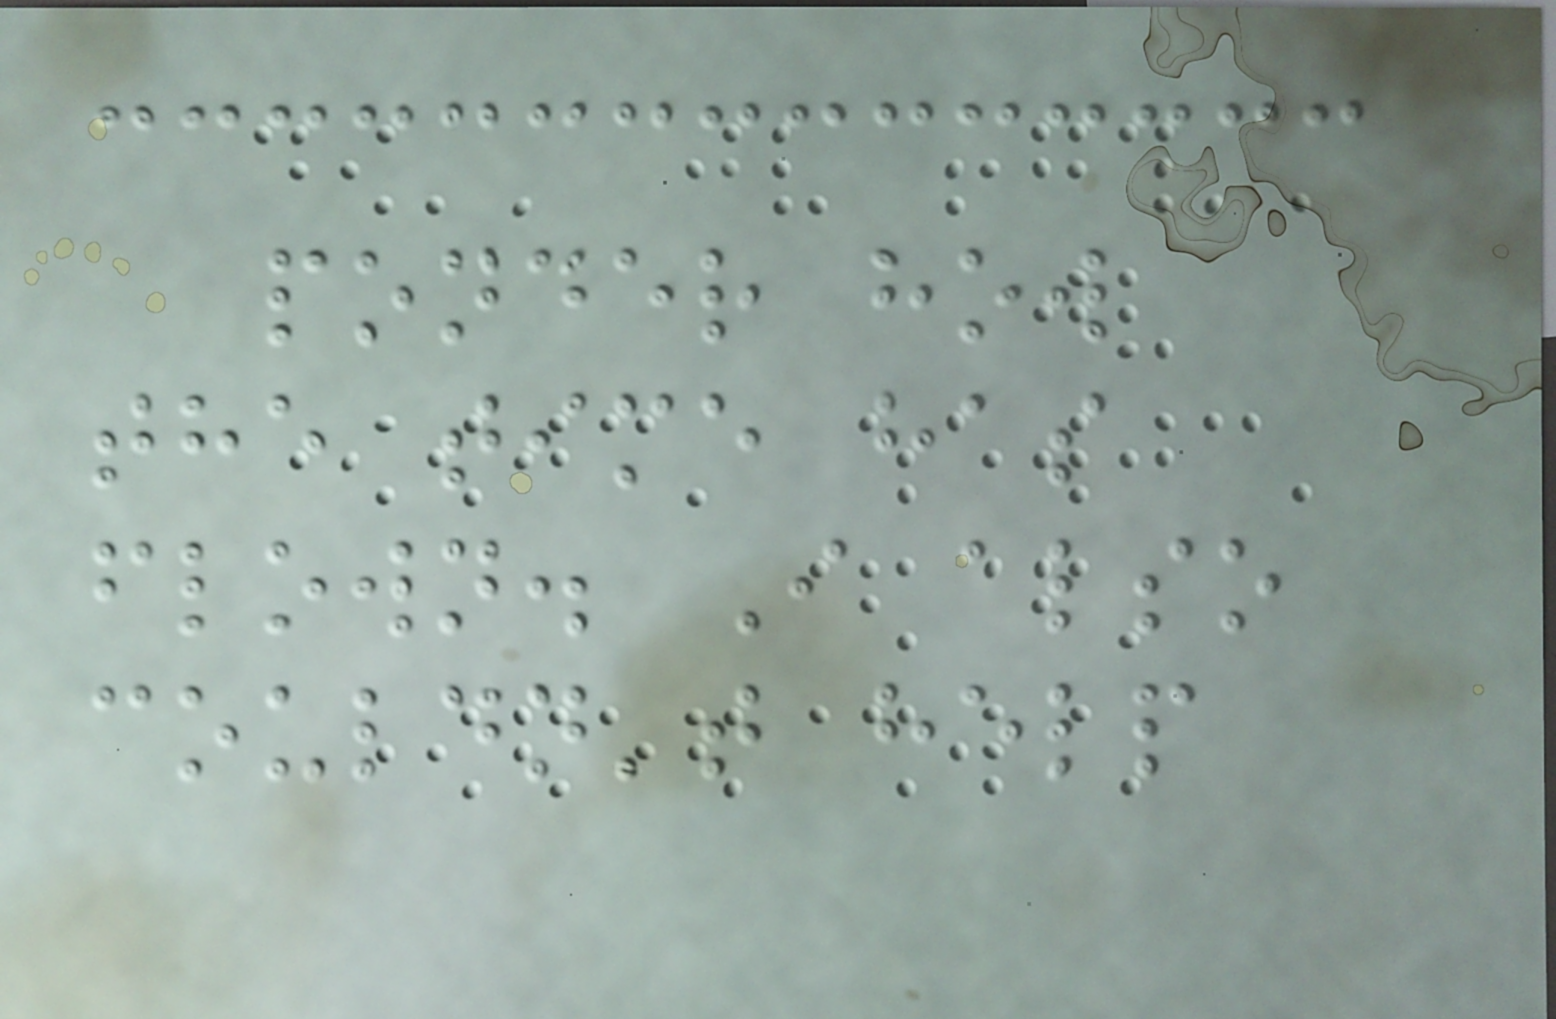ponder how
the time has
flown. I also
couldn't help
